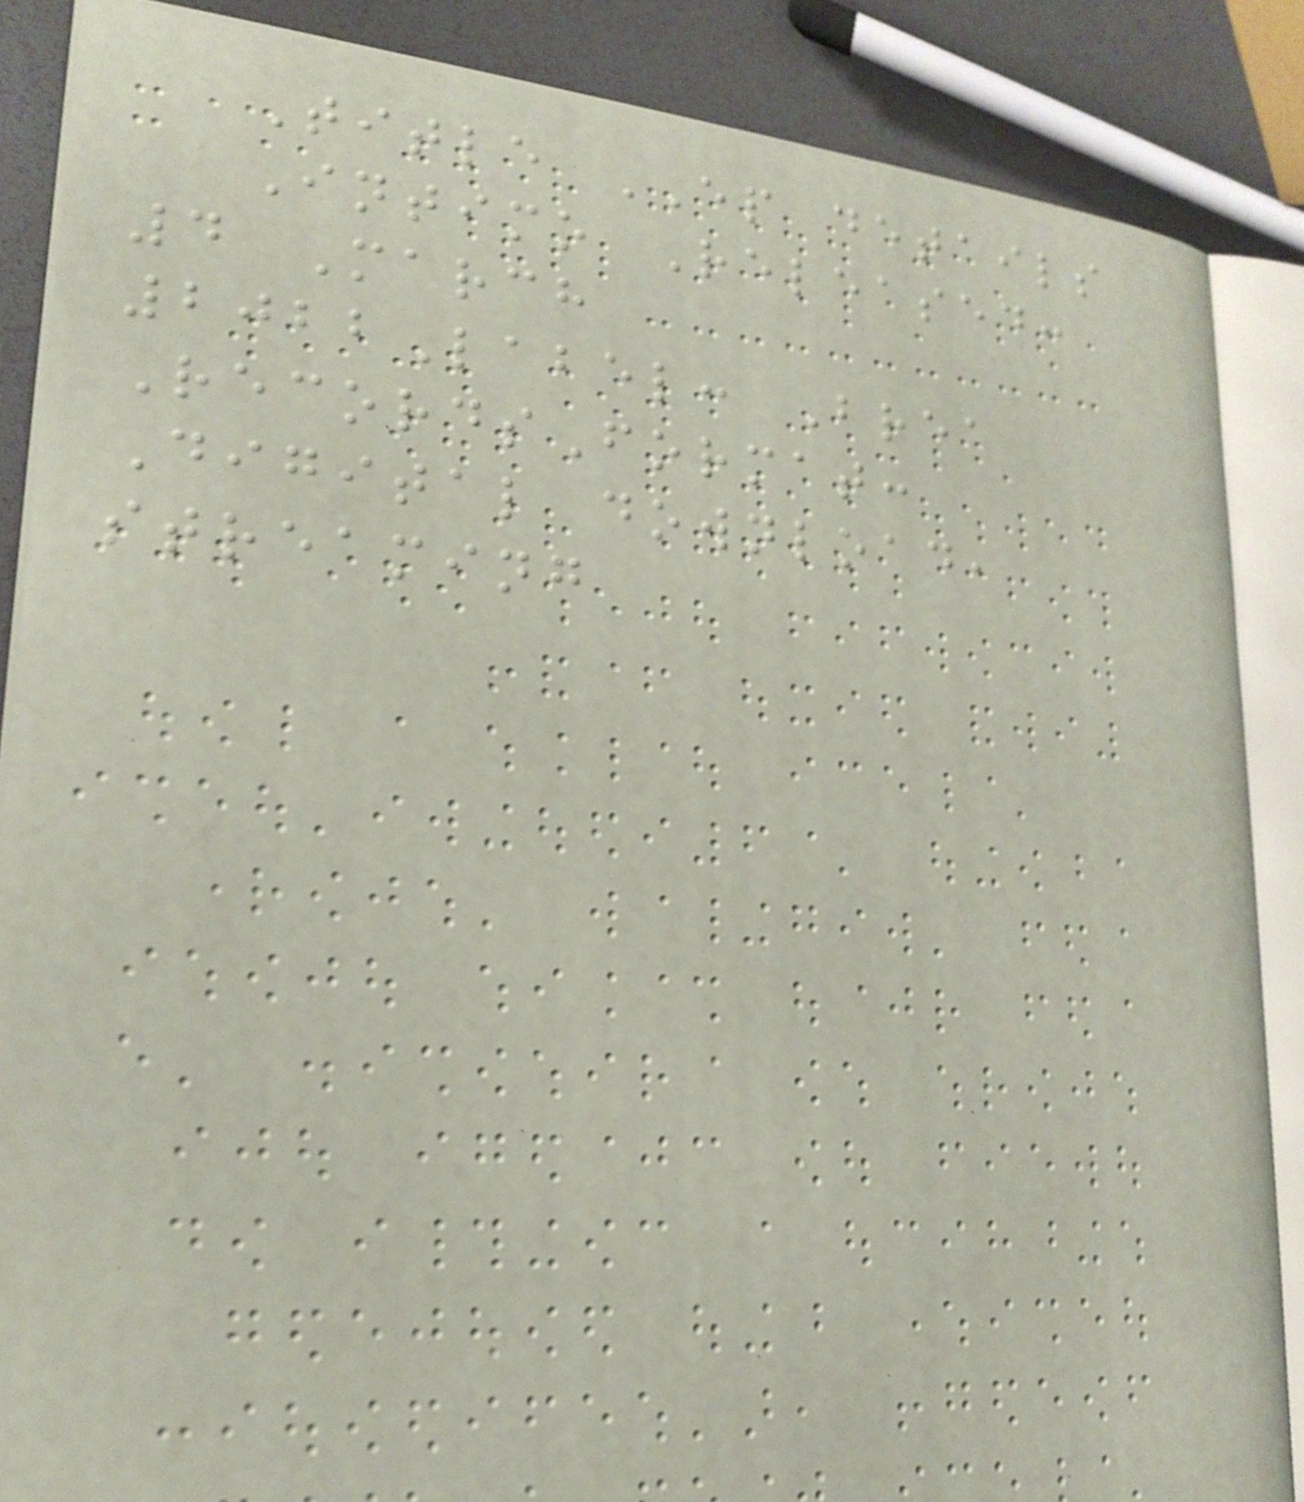Title EP details
Intimo Released:
4 March
2022Label: Brea
RecordsFormat:
Digital download,
streaming
